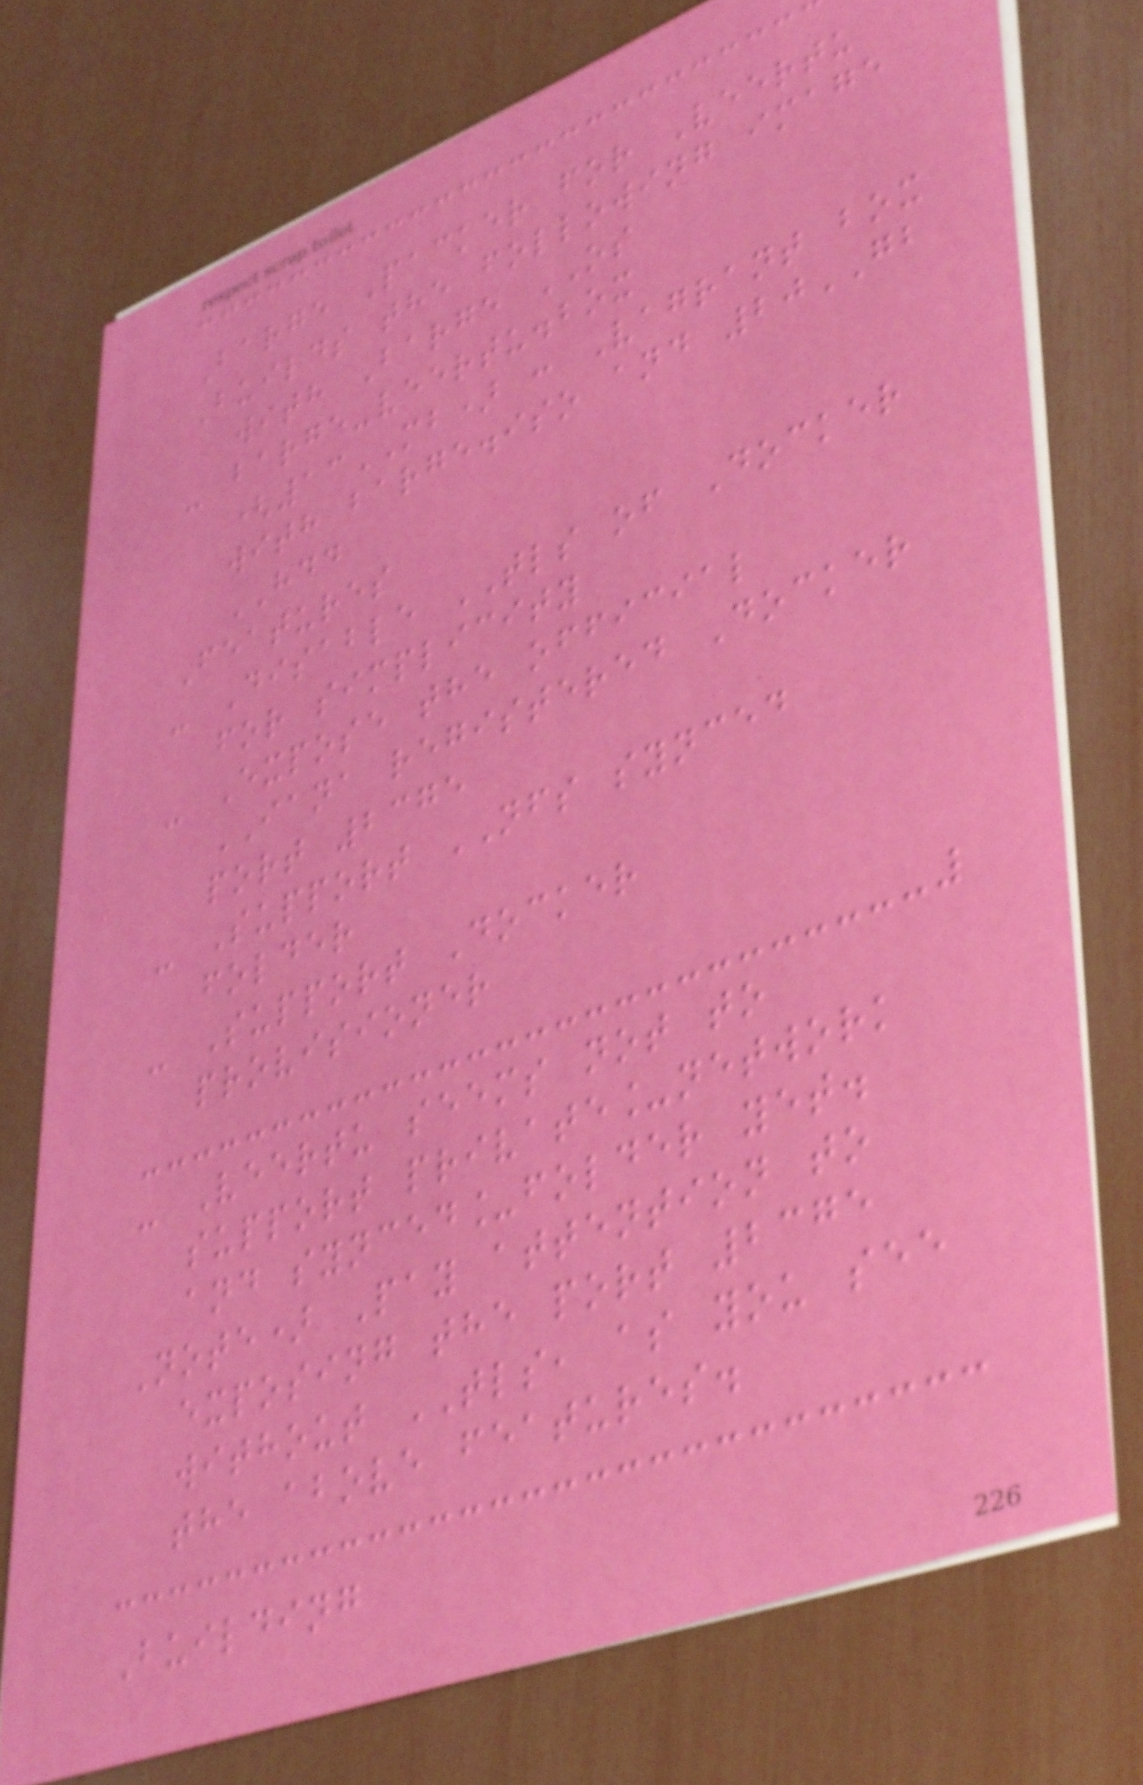Barge Packer for Veertu
Builds the following image
with Barge OS
- barge-veertu.box
(13MB) : Vagrant box
with barge.iso and 20GB
HDD
Features
- Disable TLS of Docker
for simplicity
- Expose the official
IANA registered Docker
port 2375
- Support NFS synced
folder
- Support Docker
provisioner
- Veertu seems not to
support private_network
and synced_folder yet.
Note) Pay attention to
exposing the port 2375
without TLS, as you see
the above features.
Building
